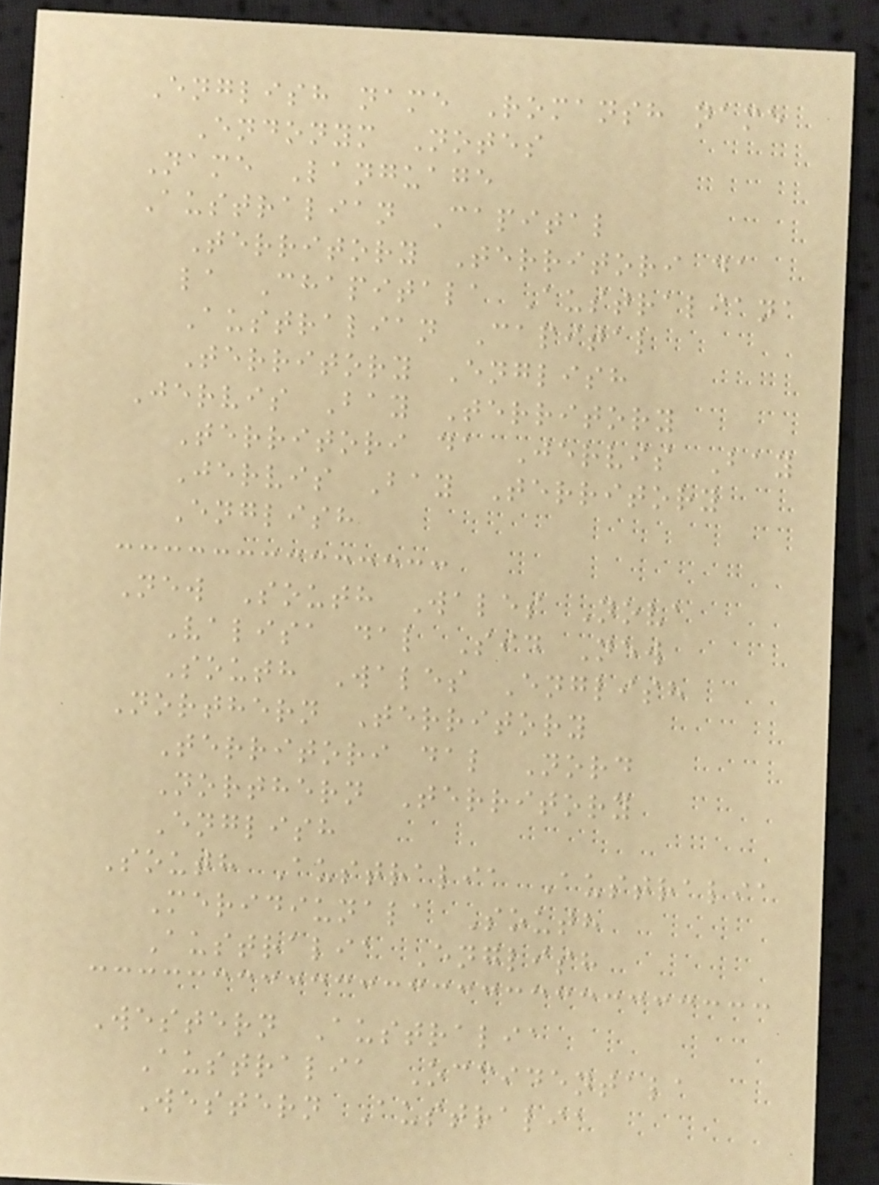English name Romansh name
Endonym Notes
Name Language
Australian Capital
Territory Territori da
la Chapitala Australiana
Australian Capital
Territory English
Jervis Bay Territory
Territori da Jervis Bay
Jervis Bay Territory
English
New South Wales Nova
Valisa dal Sid New
South Wales English
Northern Territory
Territori dal Nord
Northern Territory
English
South Australia Australia
Meridiunala South
Australia English
Western Australia
Australia Occidentala
Western Australia
